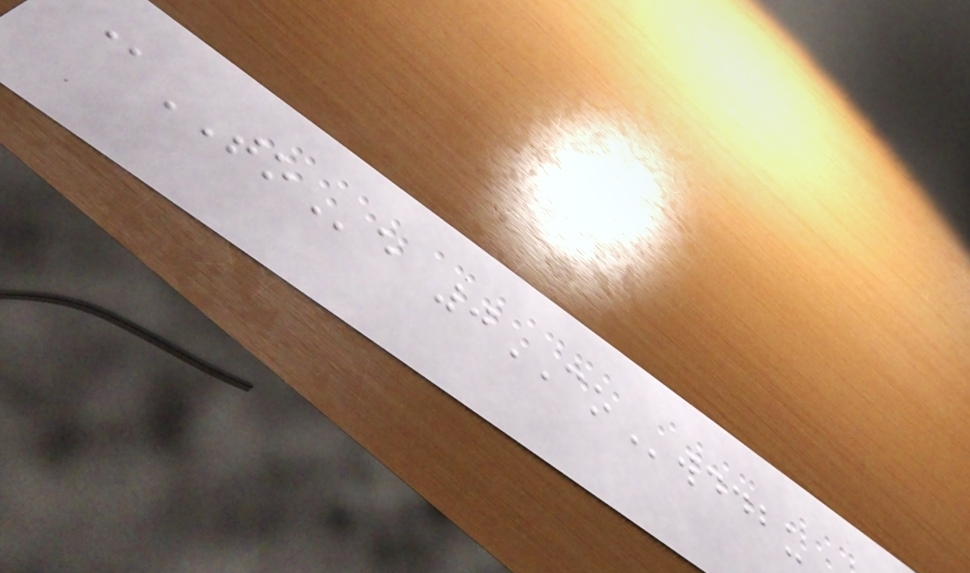@TOe 0COwddbu
